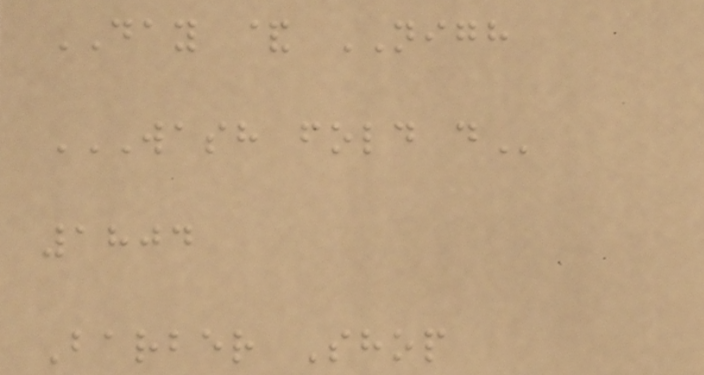DAY & NIGH
WASH FOLD D
1804
Barber Shop
